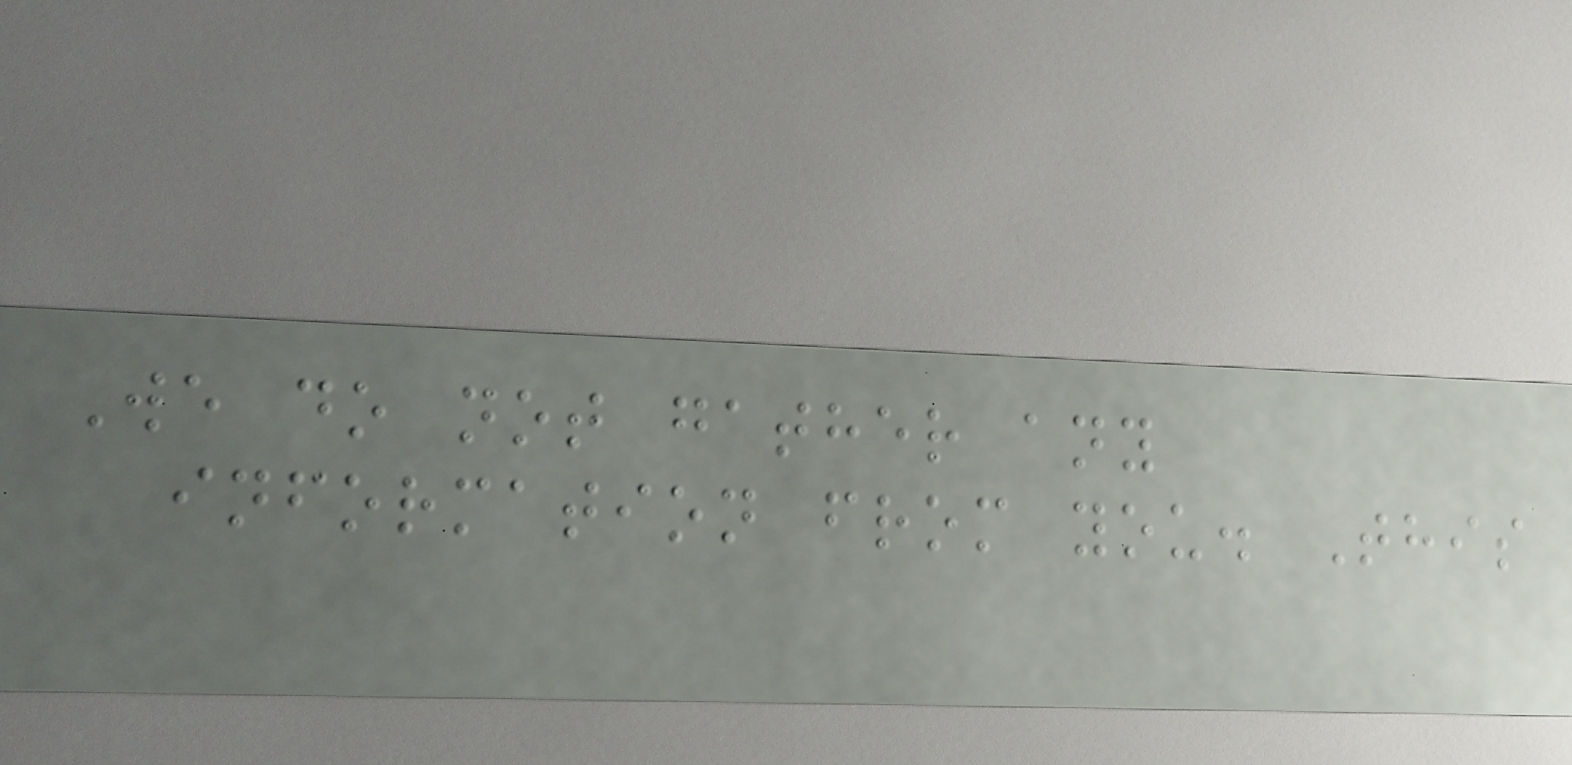We do not gather any
information from you. This
